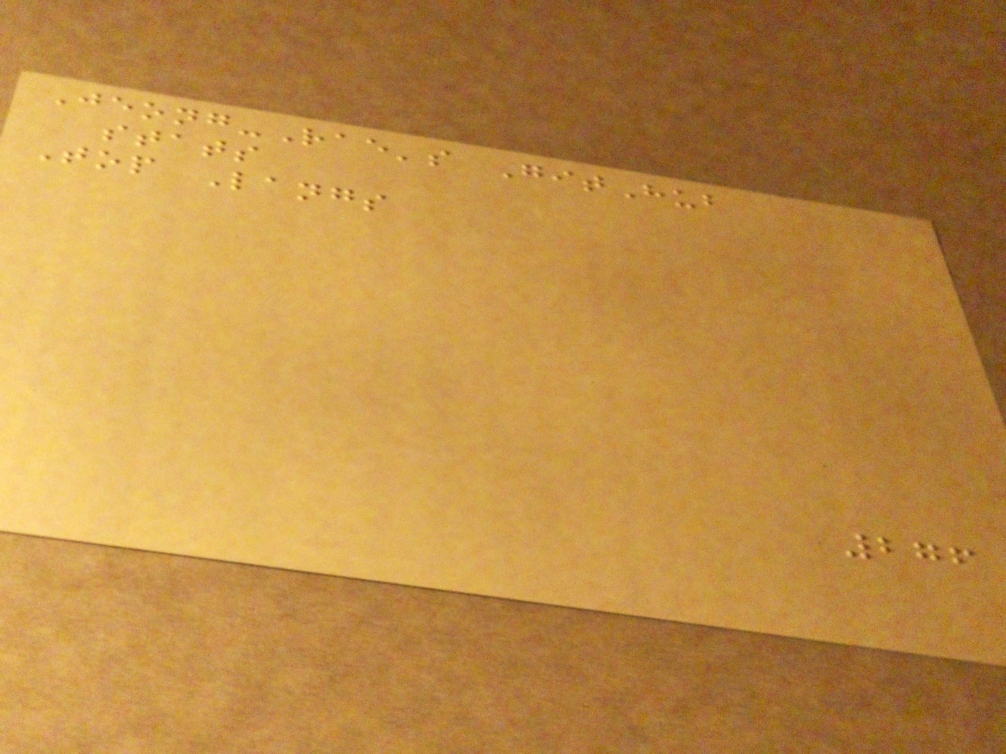Jeong-Rae's GitHub
stats
Top Langs
276
